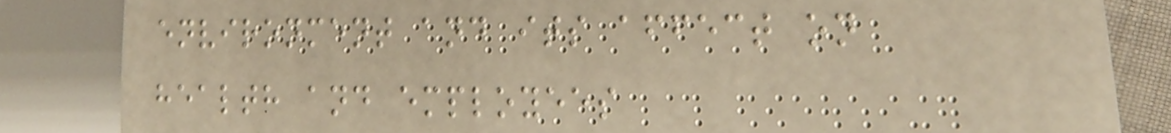environment and its affect on
health and employees
